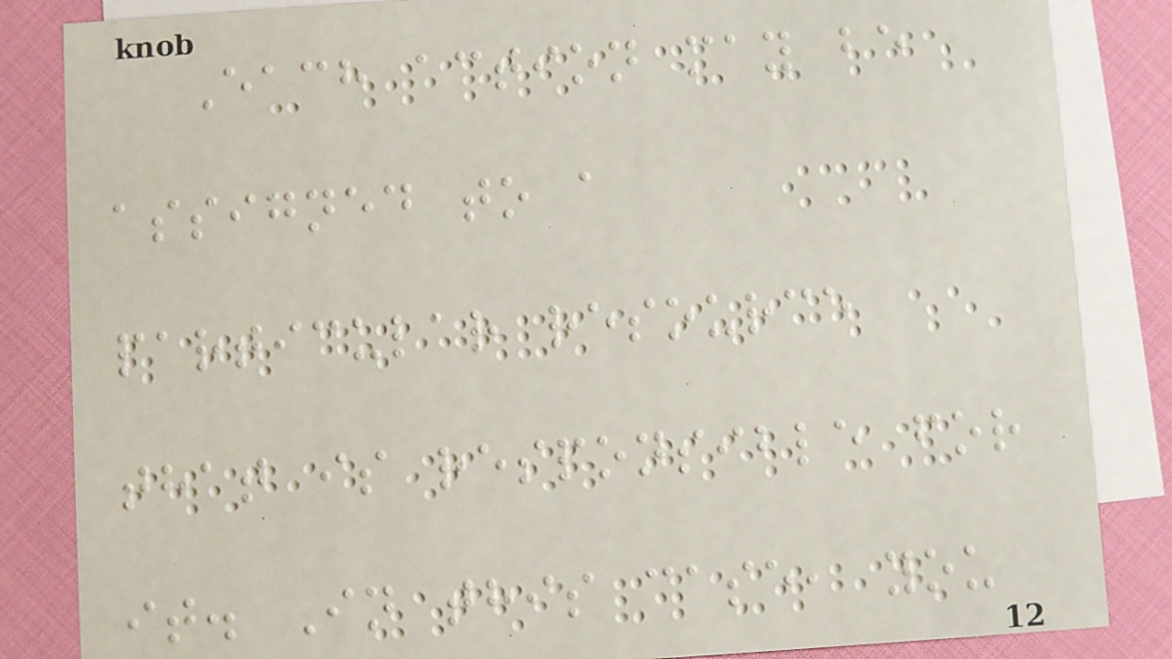Each action may be
assigned to a
particular resource
that is responsible for
it. In this case, you
